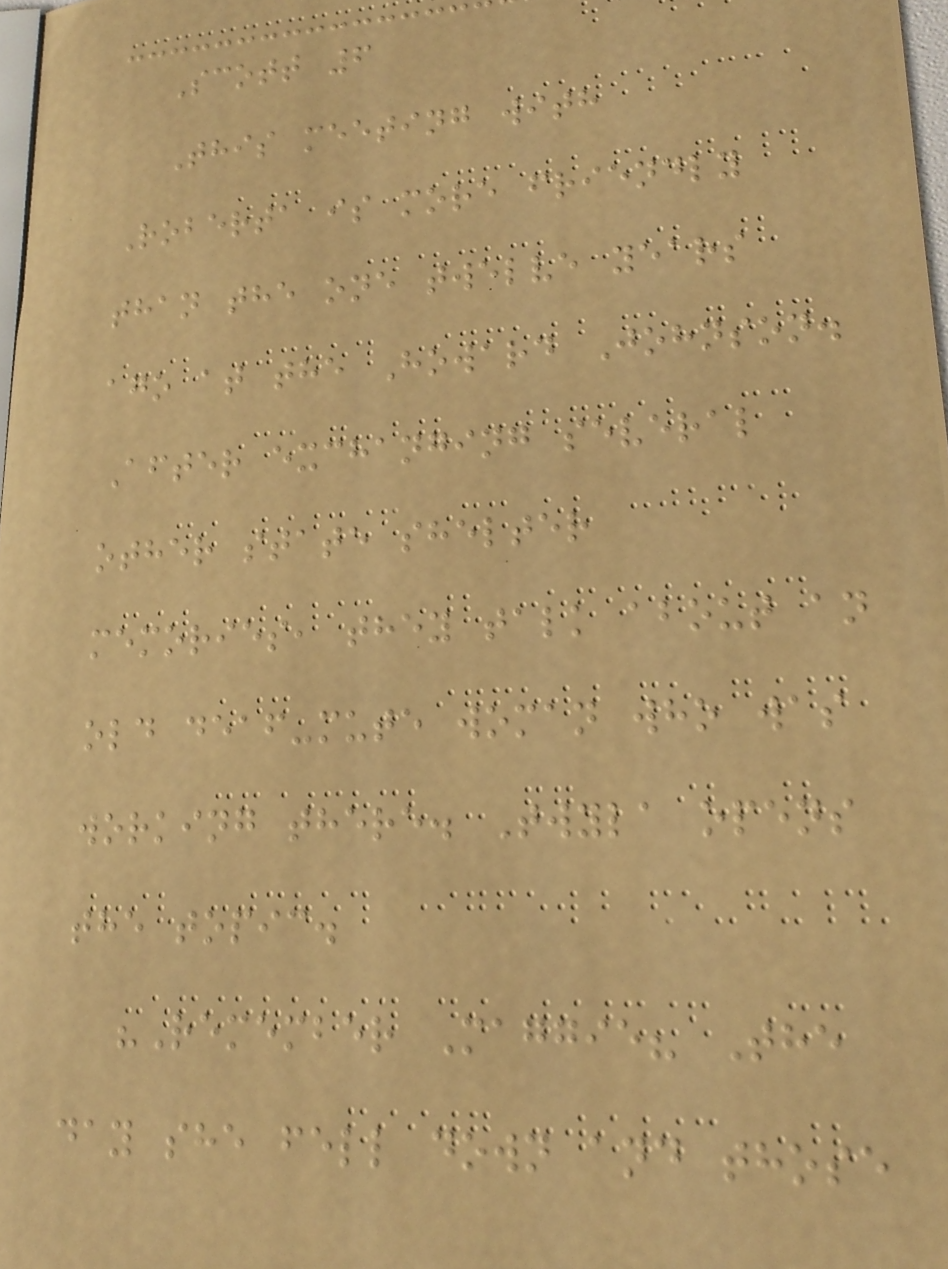Scott 6
This meeting with
Roberta is more friendly
than the one twelve years
ago at the Howard Johnson.
After exchanging several
other state shelter
memories, they talk about an
old deaf-mute woman who was
working there. Twyla opens
the topic.
"Remember Maggie? The
day she fell down and those
